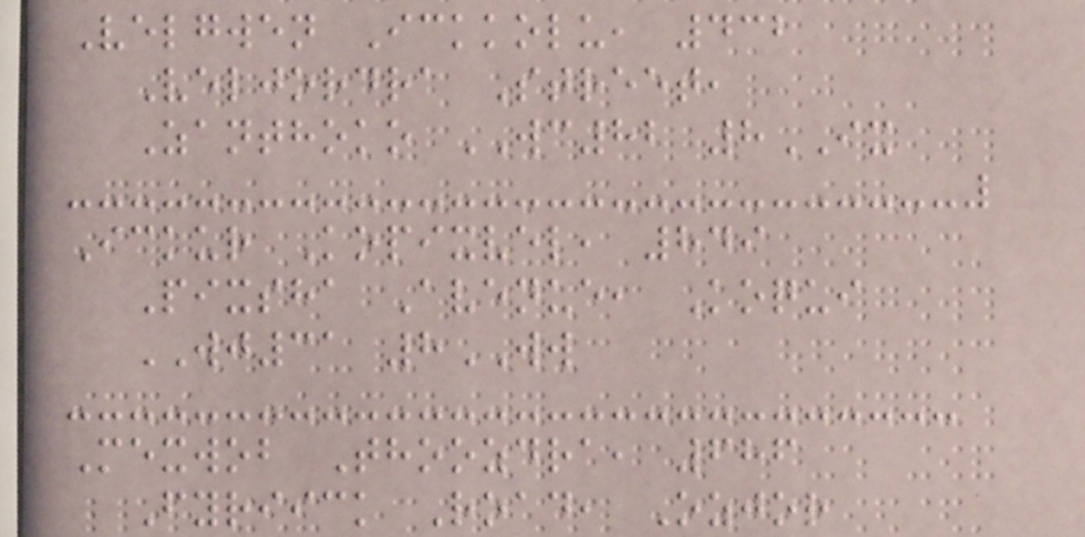Velgwen Ickkolu, 432
Veljordra Street,
Zanthoko WC82 8IX
Ickur Kopixvel, 849
Pixsha Avenue, Koqui
WJ31 8WW
Mexwob Thoozdra, 686
Fyriick Road, Ozjor
